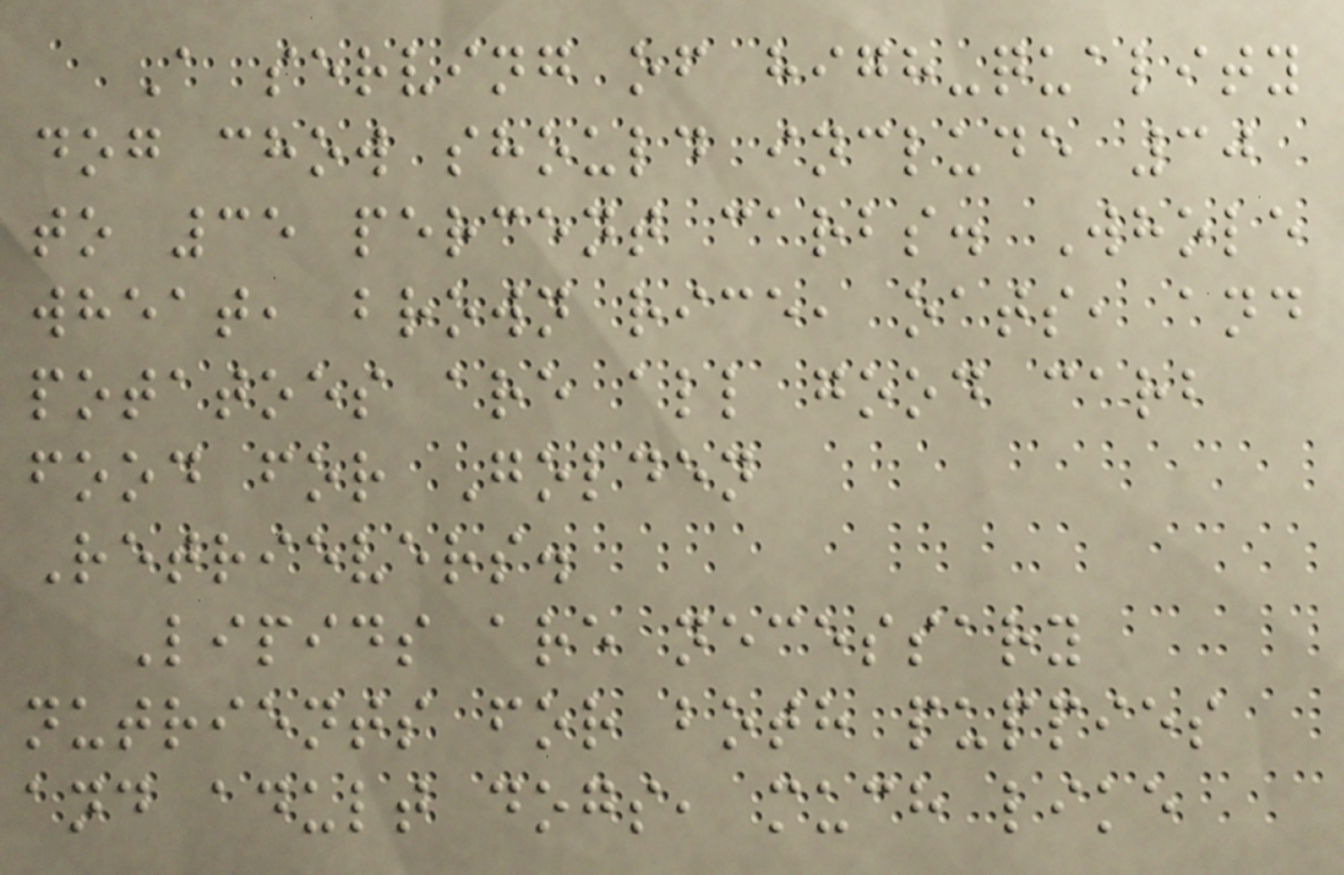A serving of high-quality
dog chow should include 30
to 35 percent carbs. Whole
wheat, brown rice, oats, and
potatoes are all good carb
food for Golden
Retrievers.
Lipids are necessary
nutrients for both puppies
and adult dogs, much like
